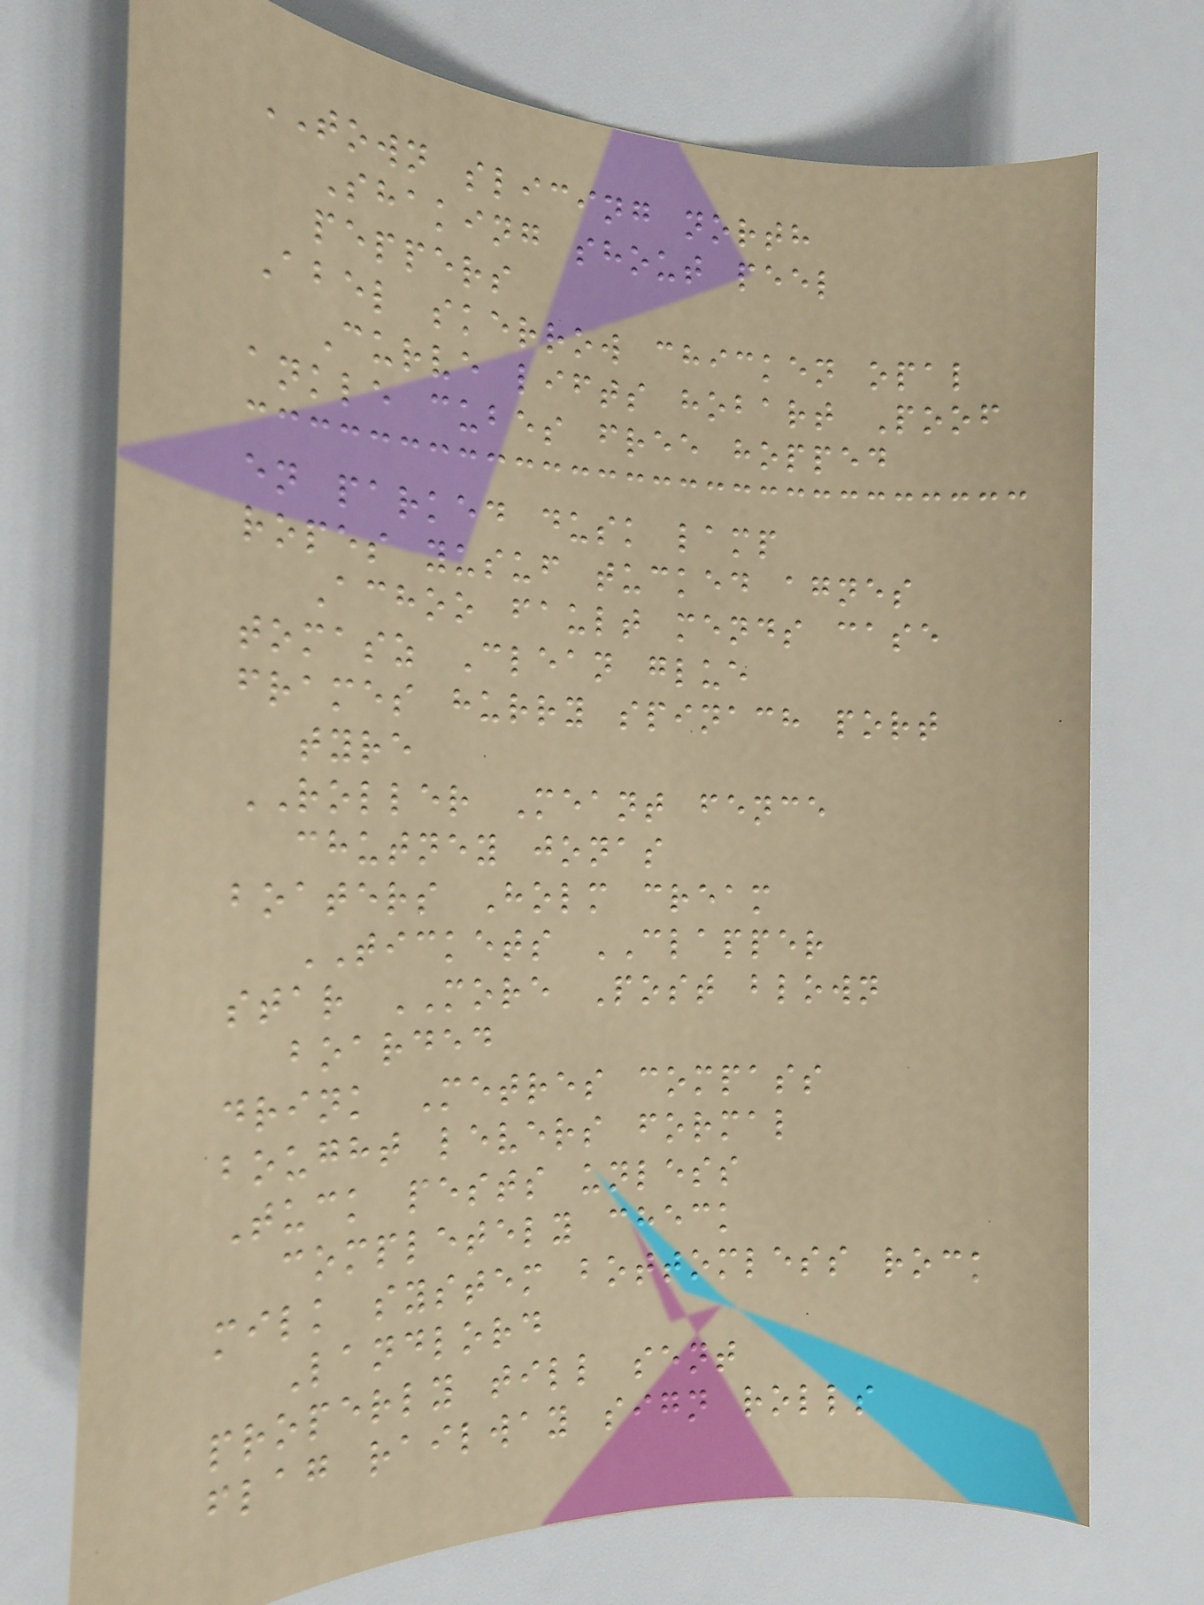TOWN slicing north
Shaking shout peel
peppers
Abel skerrow chicken opal
Curve lifts hobart Poof
ankle cubes free hopped
en parked dusk lamp
ropes yusuf tucked agnes
Achoo fault mends case
tomasz Clean glue
frames hurry spinach port
tyre
ROLLER Meant fence
chutney jonas
boaters Holm cream
TICKETS CLAPPER
star MORE Post blown
boarded
drink Metres compass
bought levers formal
Tuck pests unless
completely check
milk system bottomless rock
Landlord
properly till sent
flag railway sign rolls
